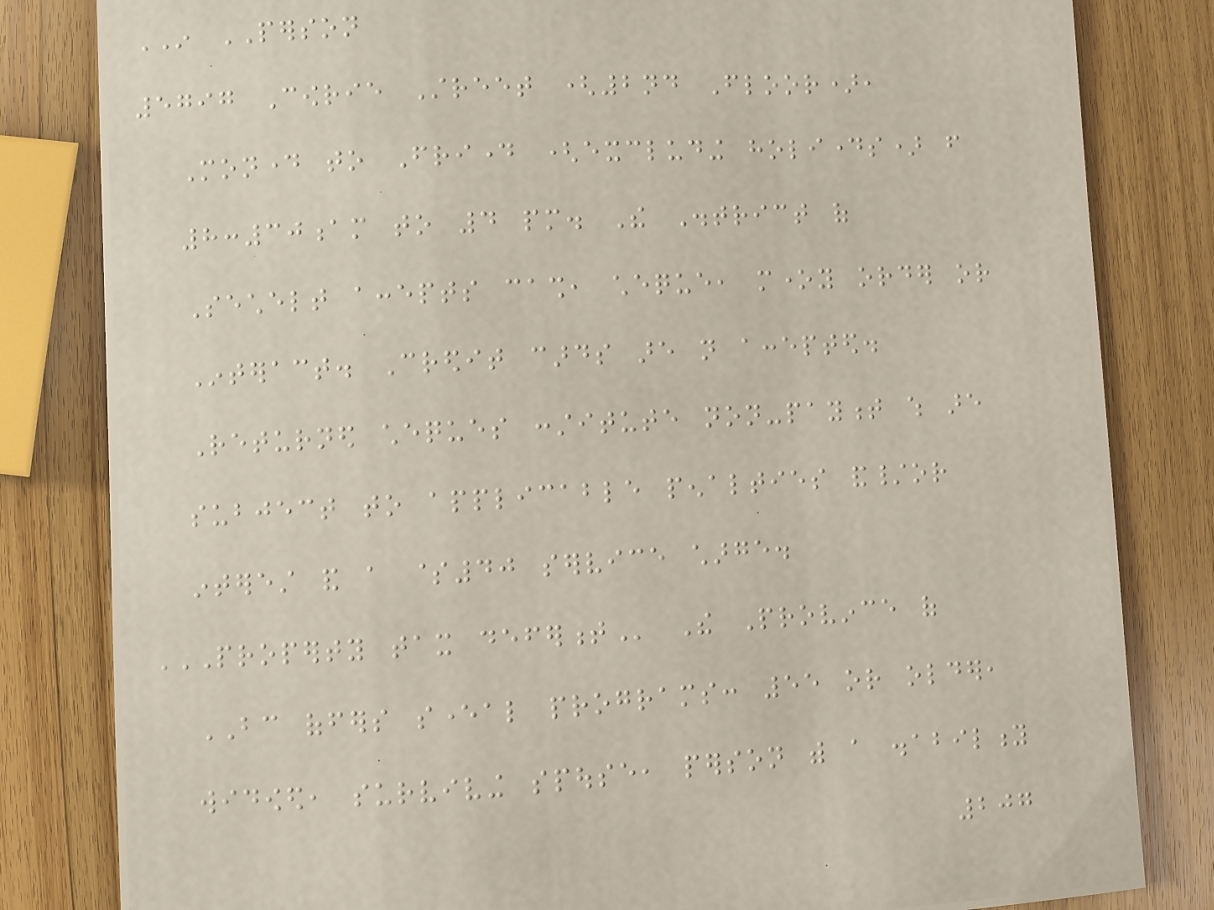IN PERSON
5797 Cowrie Street (2nd Floor),
Monday to Friday (excluding holidays) from
8:30am to 4 pm. The District of
Sechelt accepts cash, cheque, money order or
Interact. Credit cards are not accepted.
Returned cheques constitute non-payment which are
subject to applicable penalties and/or
interest and a $40 service charge.
PROPERTY TAX DEFERMENT The Province of
BC offers several programs: 55 or older,
widowed, surviving spouse, person with a disability
207
